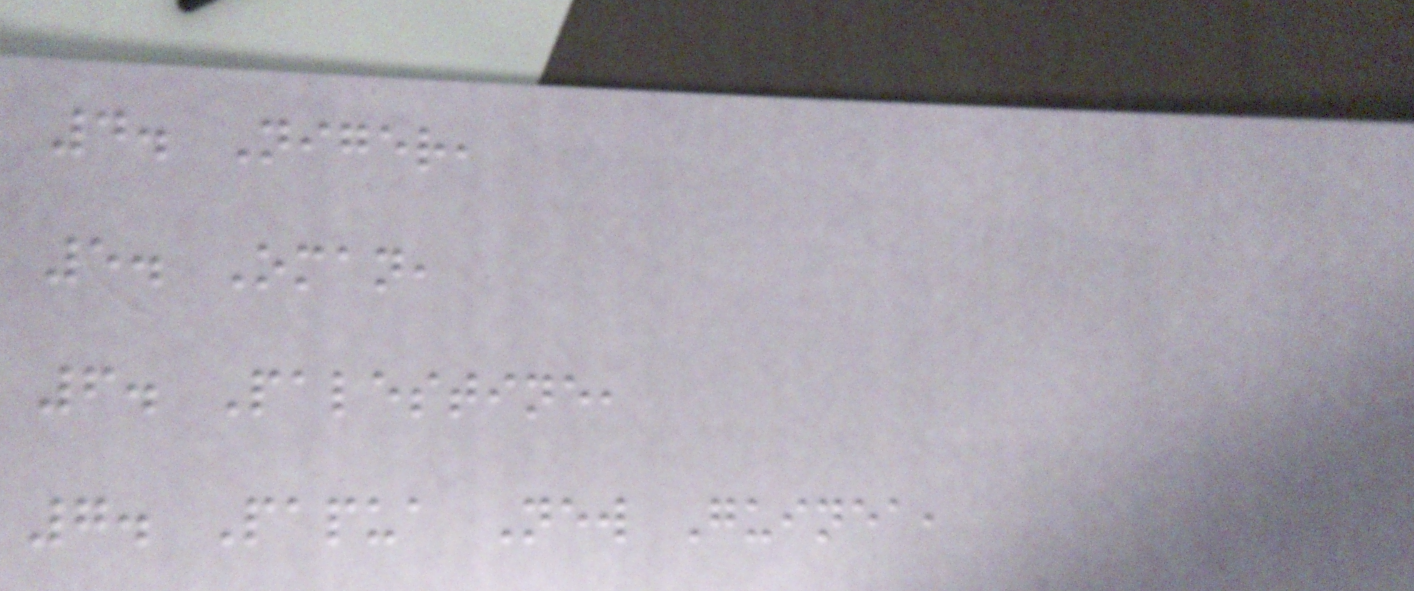4. Niger,
5. Oman,
6. Palestine,
7. Papua New Guinea,
